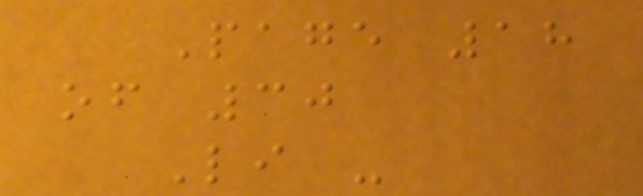Page 18
of 30
Li -
